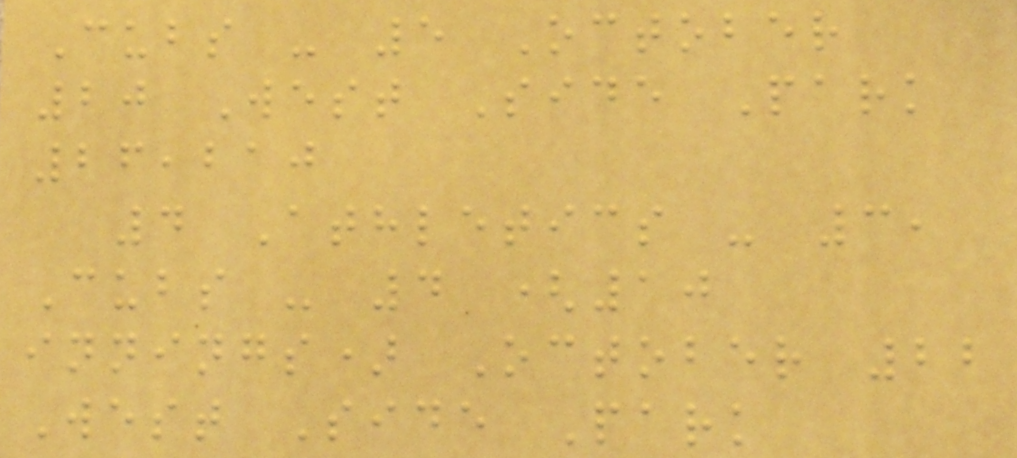Cubs - 5 October
20 West Side Park
26,210
4 Athletics - 3,
Cubs - 4 (10
innings) October 22
West Side Park
